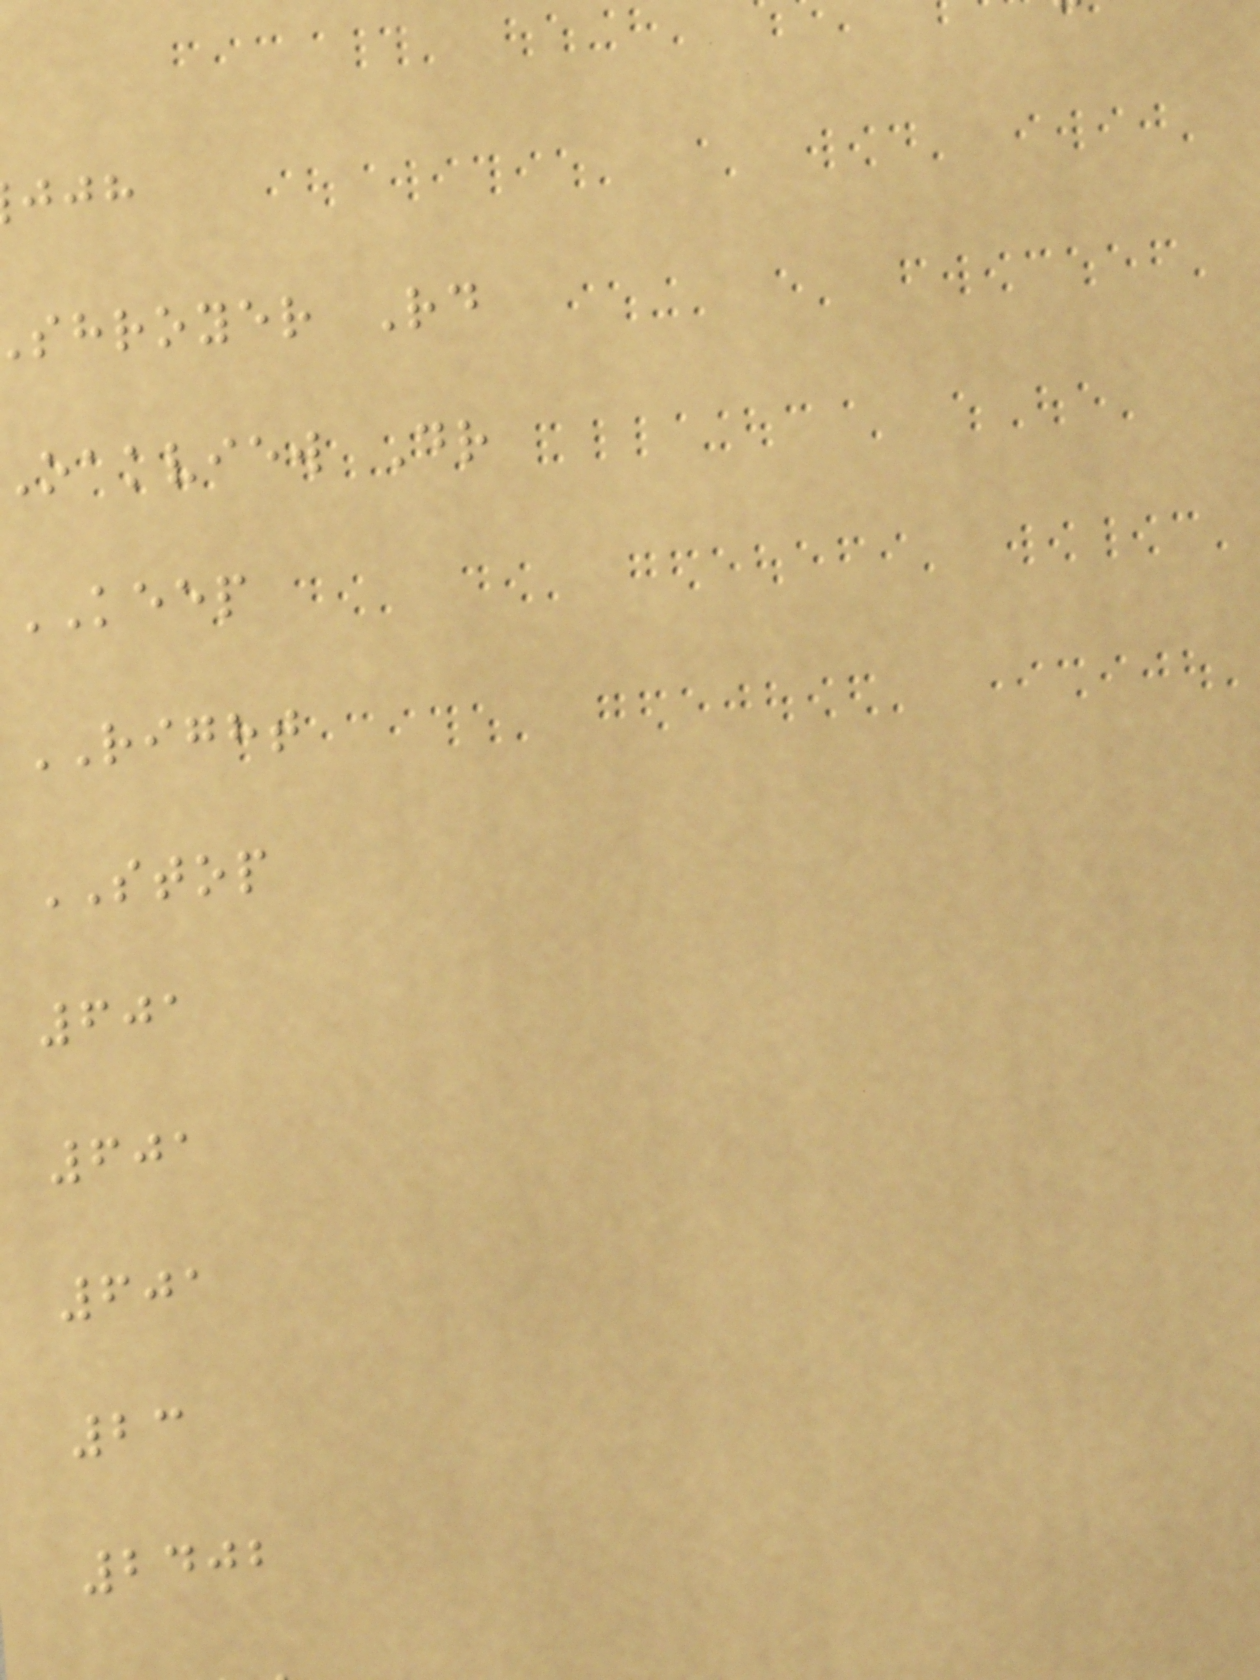shroyer Rd
oakview Dr
KEEP
RIGHT
STOP
601
601
601
23
2402
